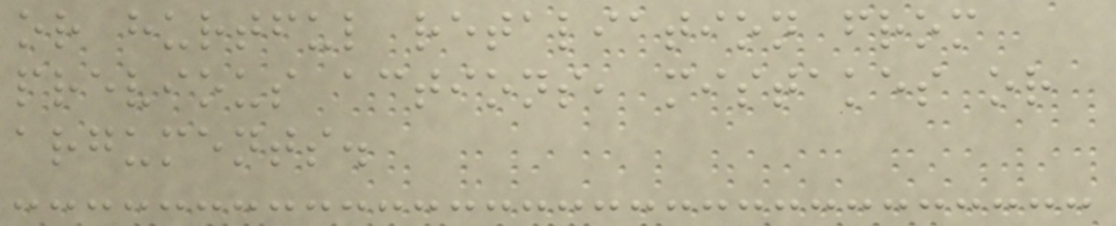or hurtful retaliation from
previous actions, mistakes or
arguments.
